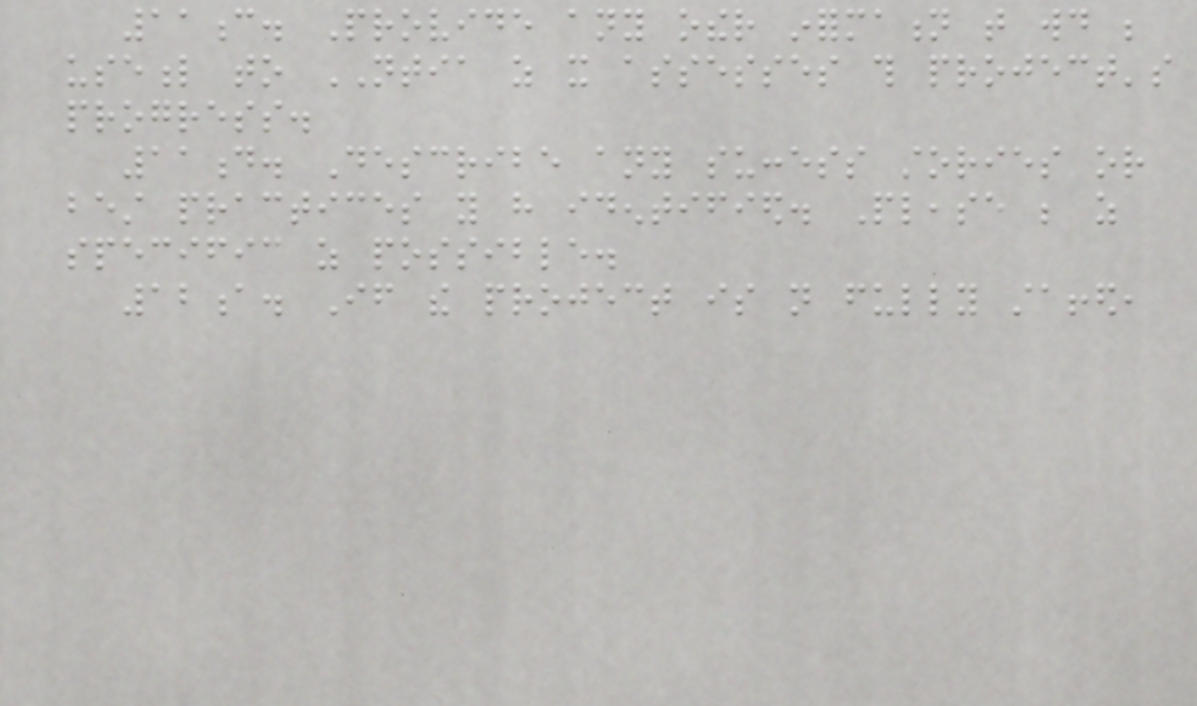11c. Provide any other information that would be
useful to NTIA as it assesses this project's
progress.
11d. Describe any success stories or
best practices you have identified. Please be as
specific as possible.
12a. If the project is not fully staffed,
